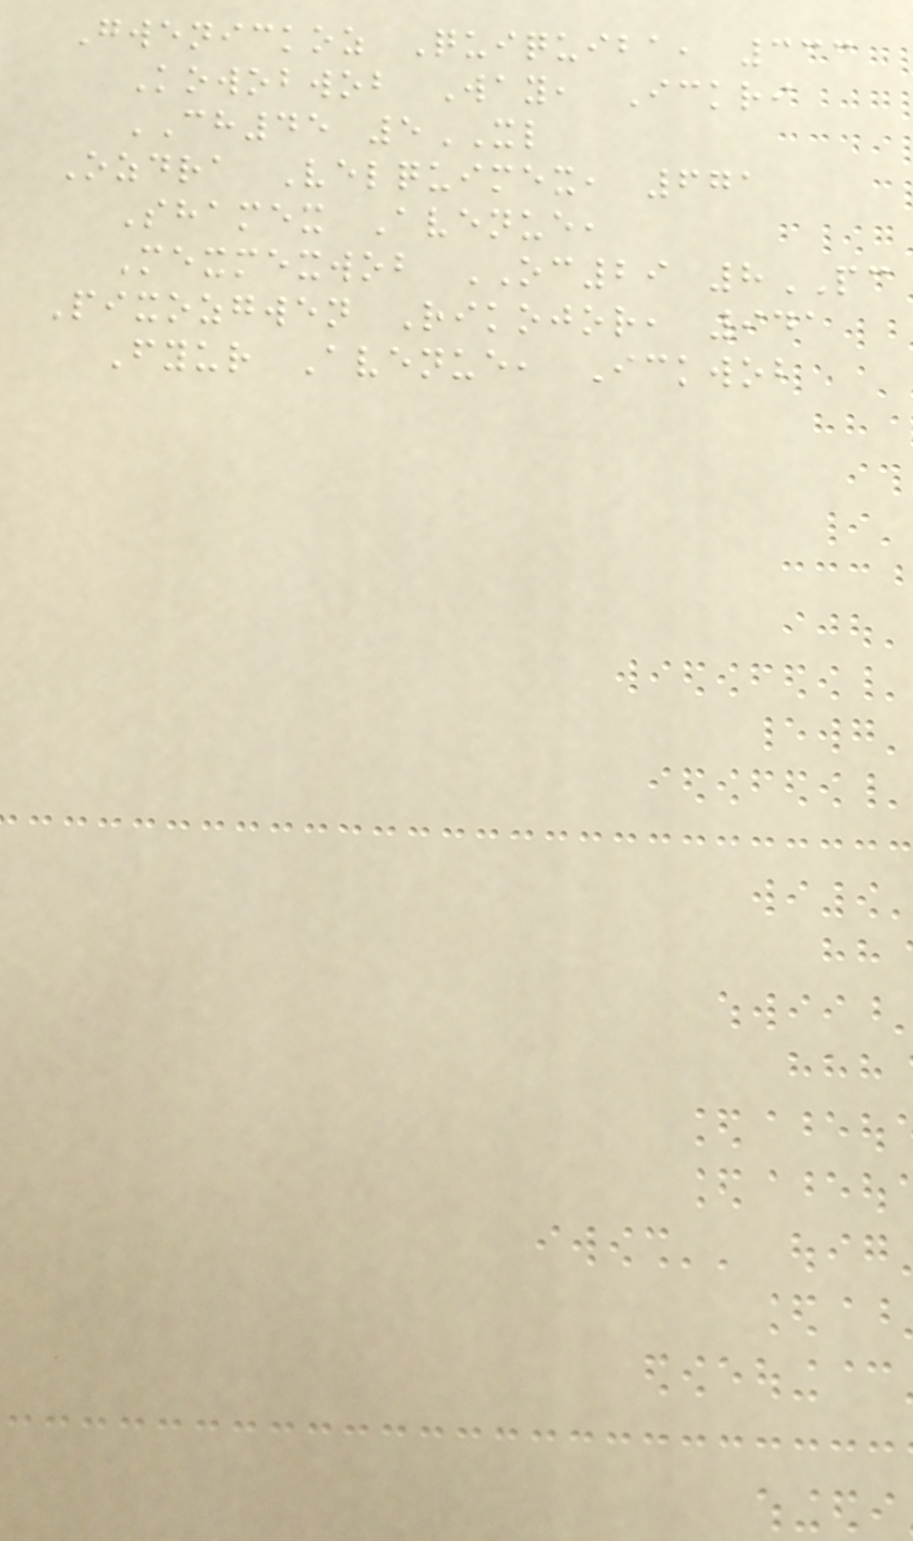Gwenickoz Quiquiba, 333
Kowobwob Way, Ickri
CH45 5XL
Ozdra Velquimex, 671
Shamex Avenue,
Mexmexwob OC29 8PC
Pixozgwen Rikojor, 941
Fyur Avenue, Ickwob
